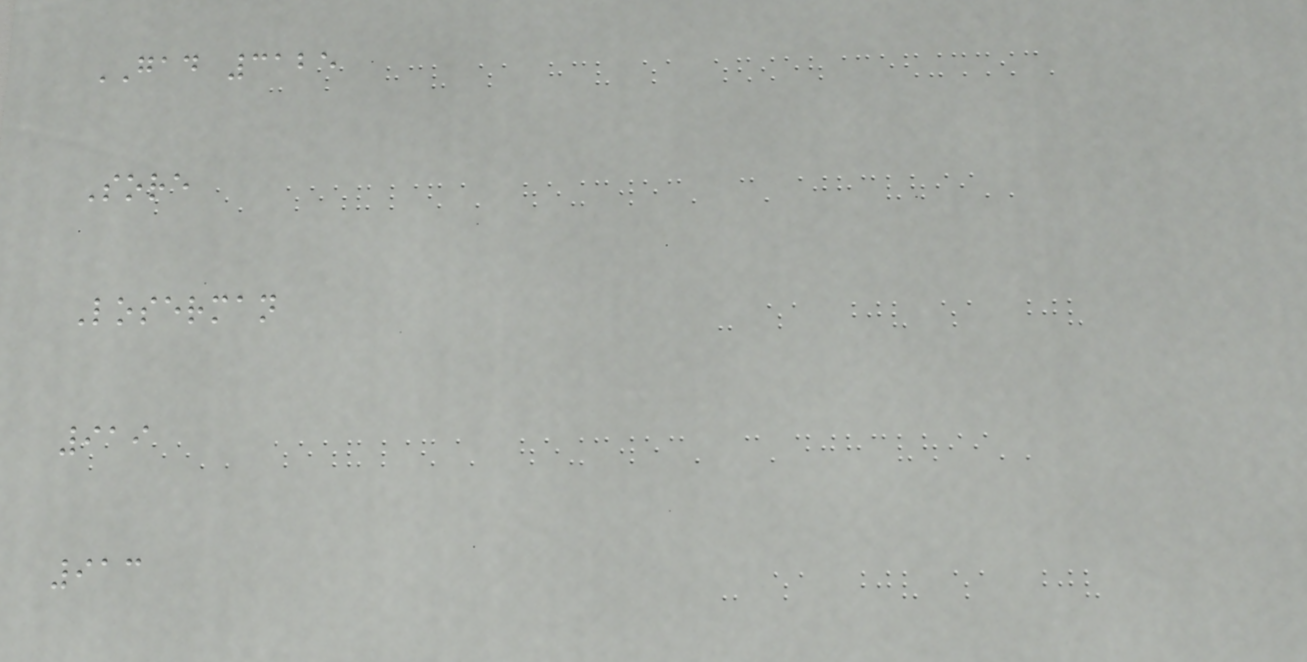GAD 3125
Sore
Loserman
919
913
